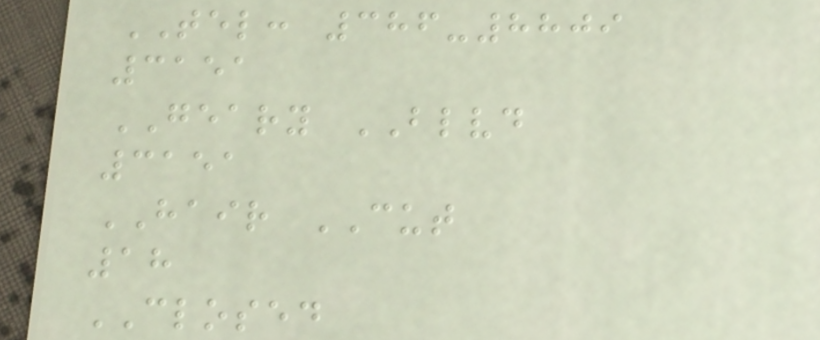TEL: 386-8809
3151
GEARY BLVD
3151
HAIR CUT
18
CLOSED
